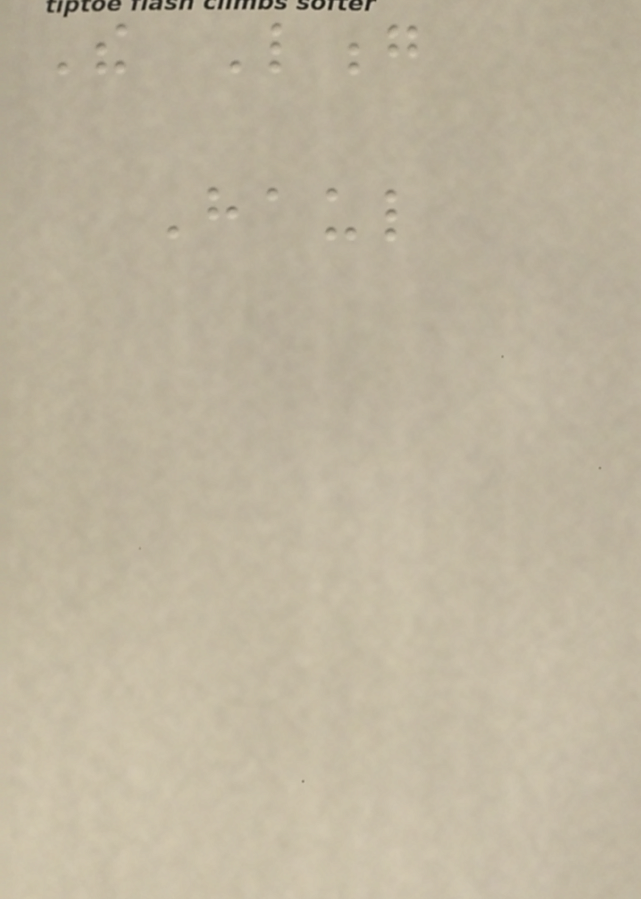The Long
Haul
